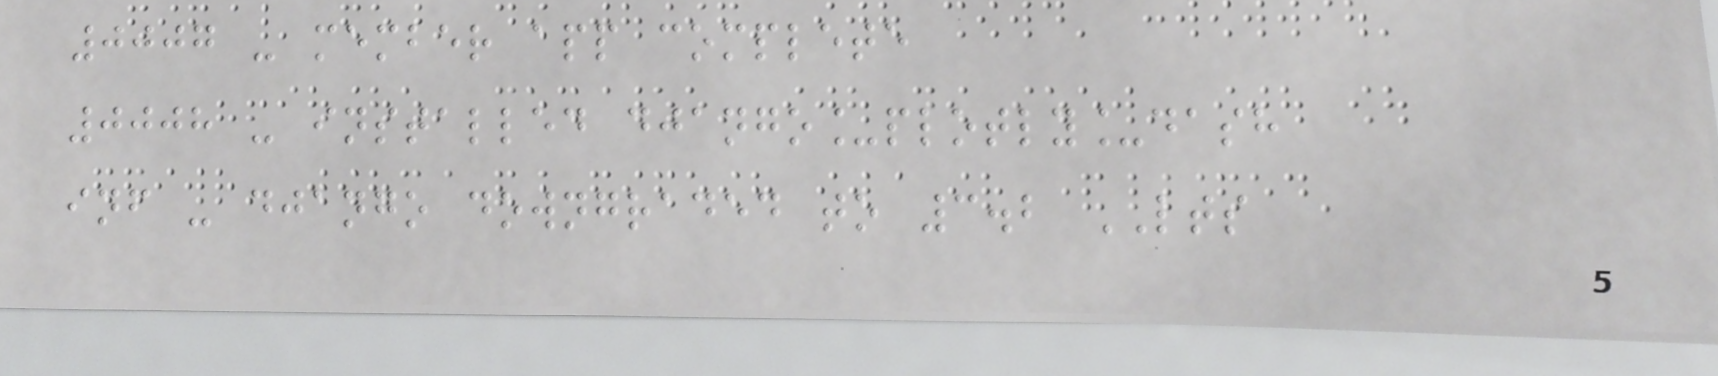0007 - member app complete
0008 - installed django_plotly_dash
inf - django downgraded to 3.2 LTS
